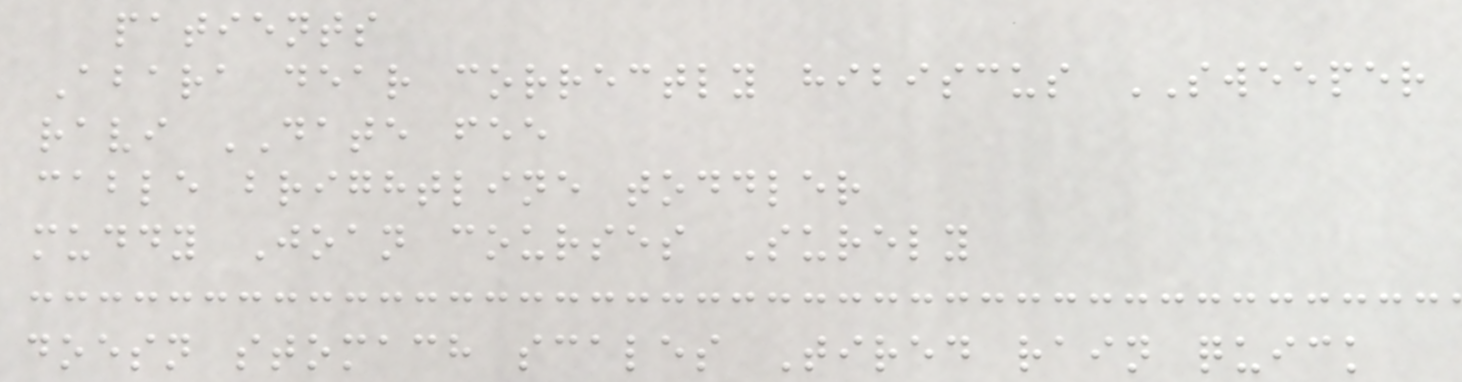patients
Abara dear correctly hibiscus SWEEPER
ravi DATE fee
cable brightline toddler
muddy Joan courses Surely
doesn stomach scales Tired rain quick
